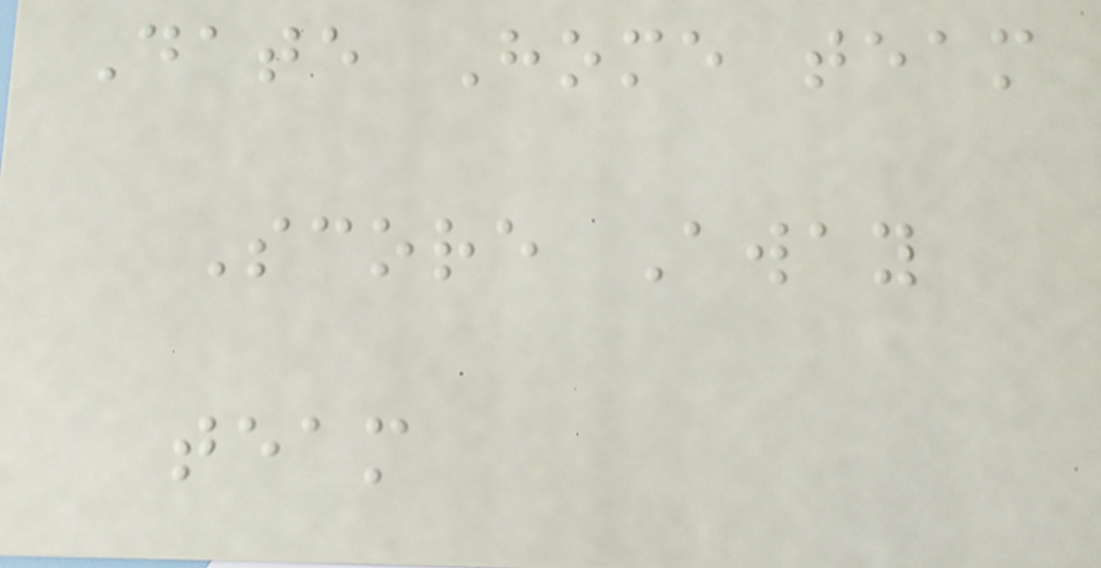Date Home team
Score Away
team
